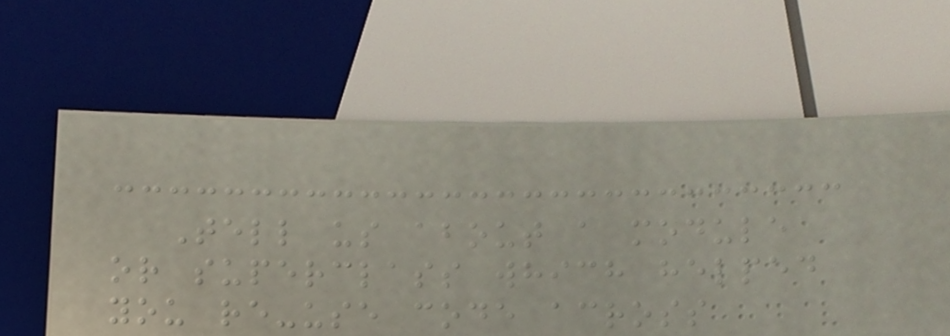Tell us about a module
or superclass which helped
you re-use code across
